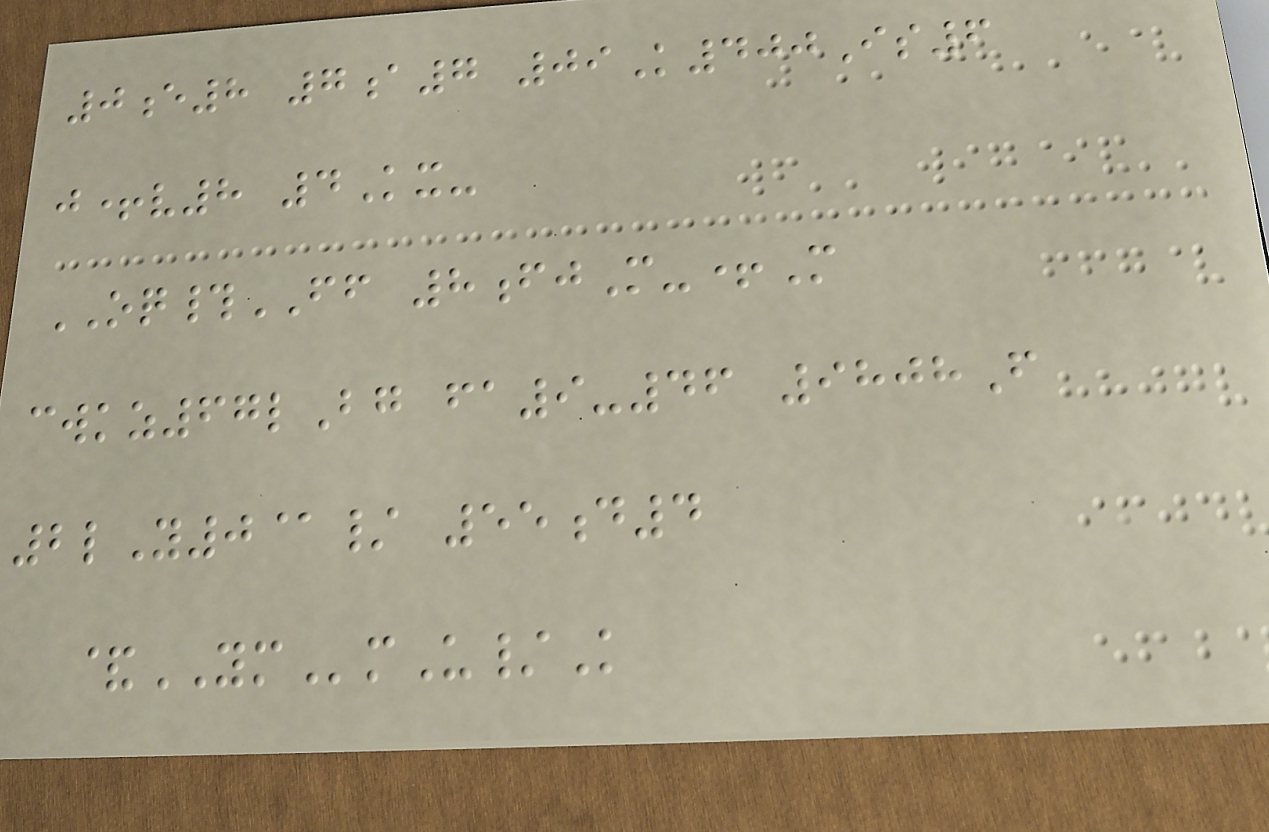0e8 7a7 09K400Is6
j+v8 4Kx-
OQ#FF 8fjM-+M
cwkz67lBg fa9-46 9808F
2lY0@/ 55d4
&YMmU/K
